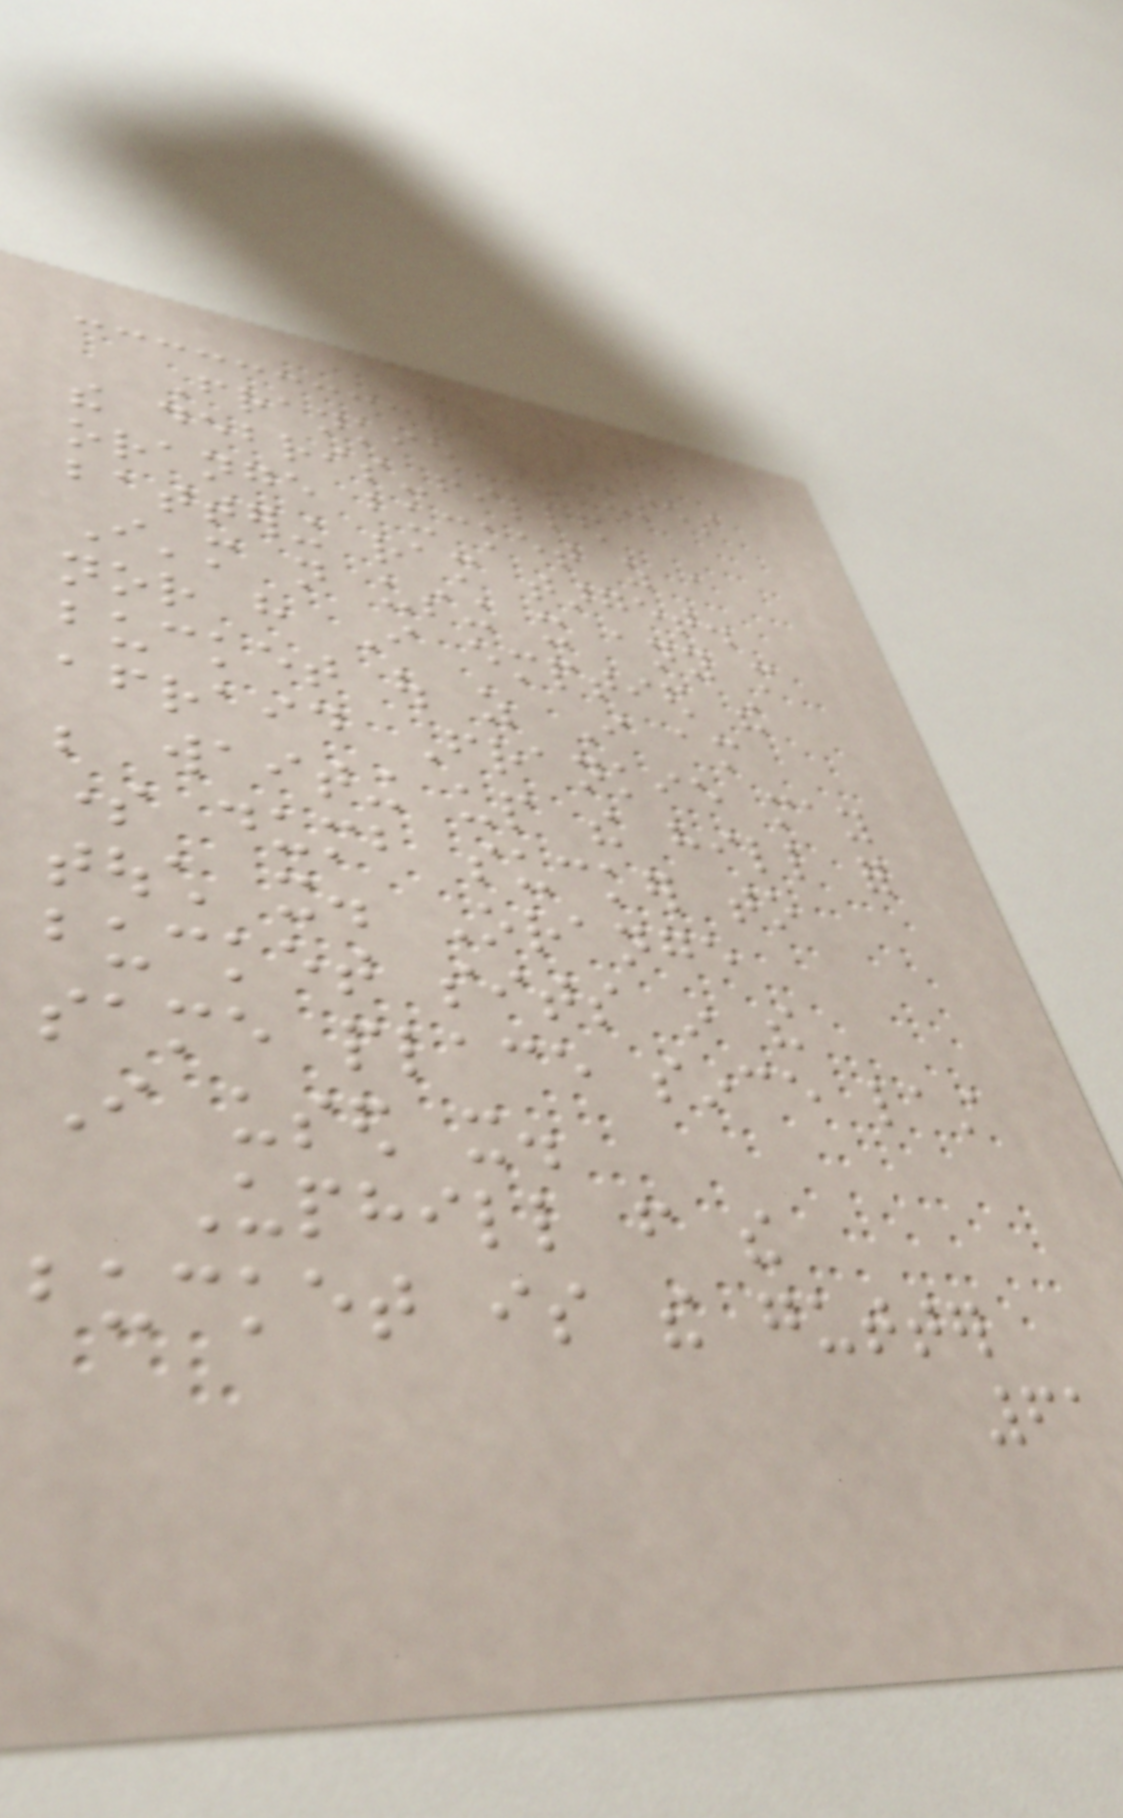Frankie now uses
the debris-filled
orange bucket as a
battering ram target.
I'm not using it any more
nor have I emptied the
bucket out as I am
afraid Frankie may
be waiting up the hill for
some dumb sucker to
touch it. Orange
bucket sits in the
same place since last
I used it.
Uphill from the
bucket is the gutter
61
